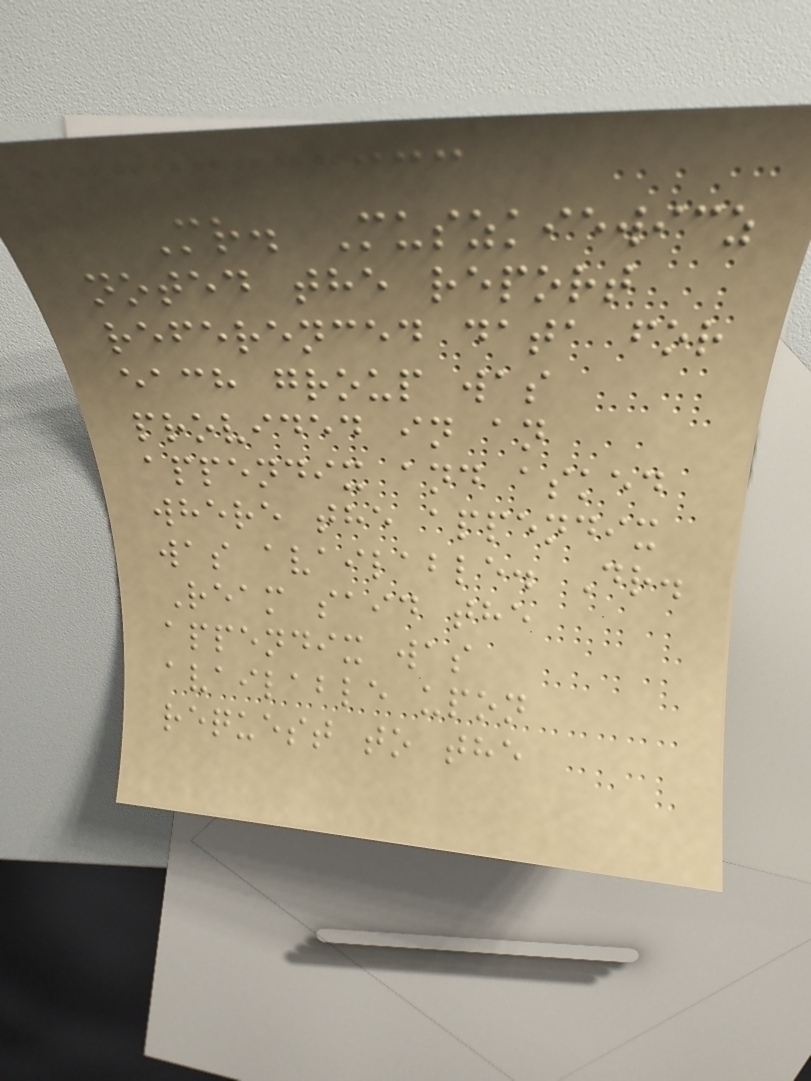Mr. Muszkiewicz
noted the report
referenced data for
each group was
provided in an
appendix and asked
where the appendix
was available. Dr.
Ream said the
appendix was
available upon
request to the
